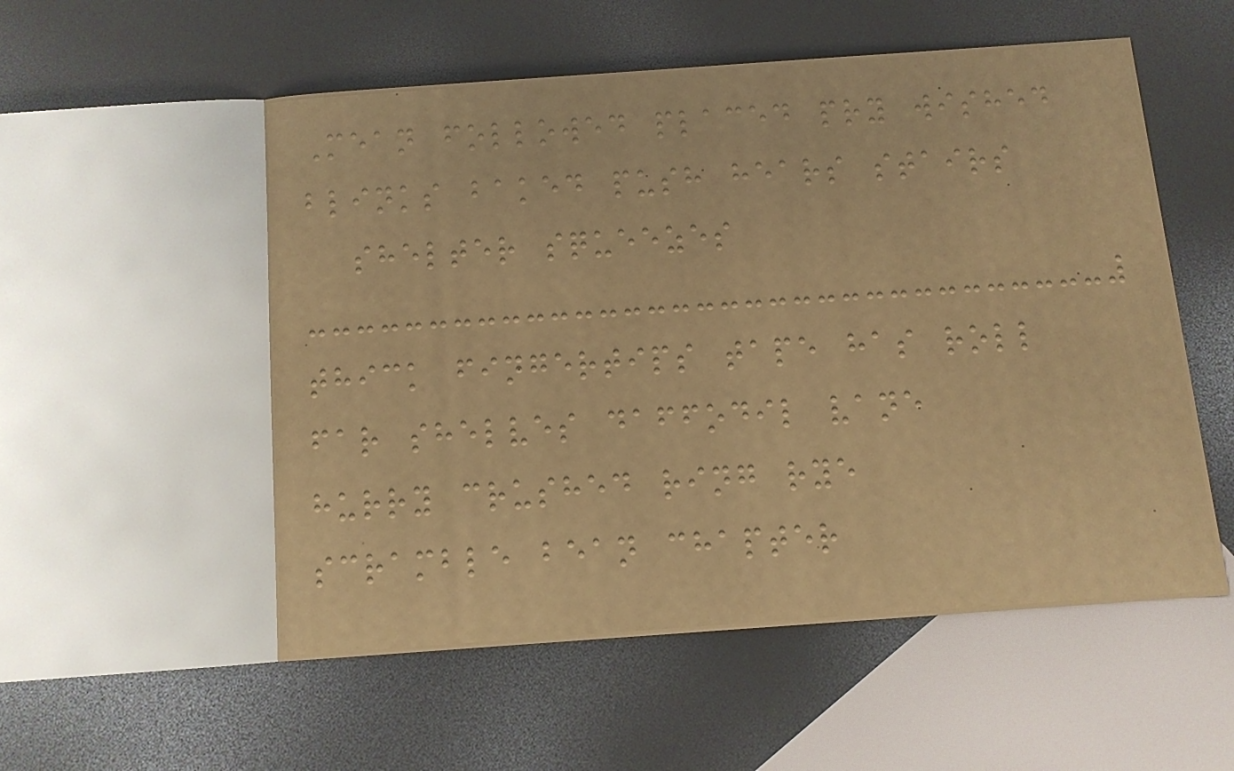Mean followed placed pry wished
blinks baked push hears stairs
shelter squeezes
thick fingertips tape has roll
far shelves daffodil vane
hurry crushed ring rye
scramble bean chapter
